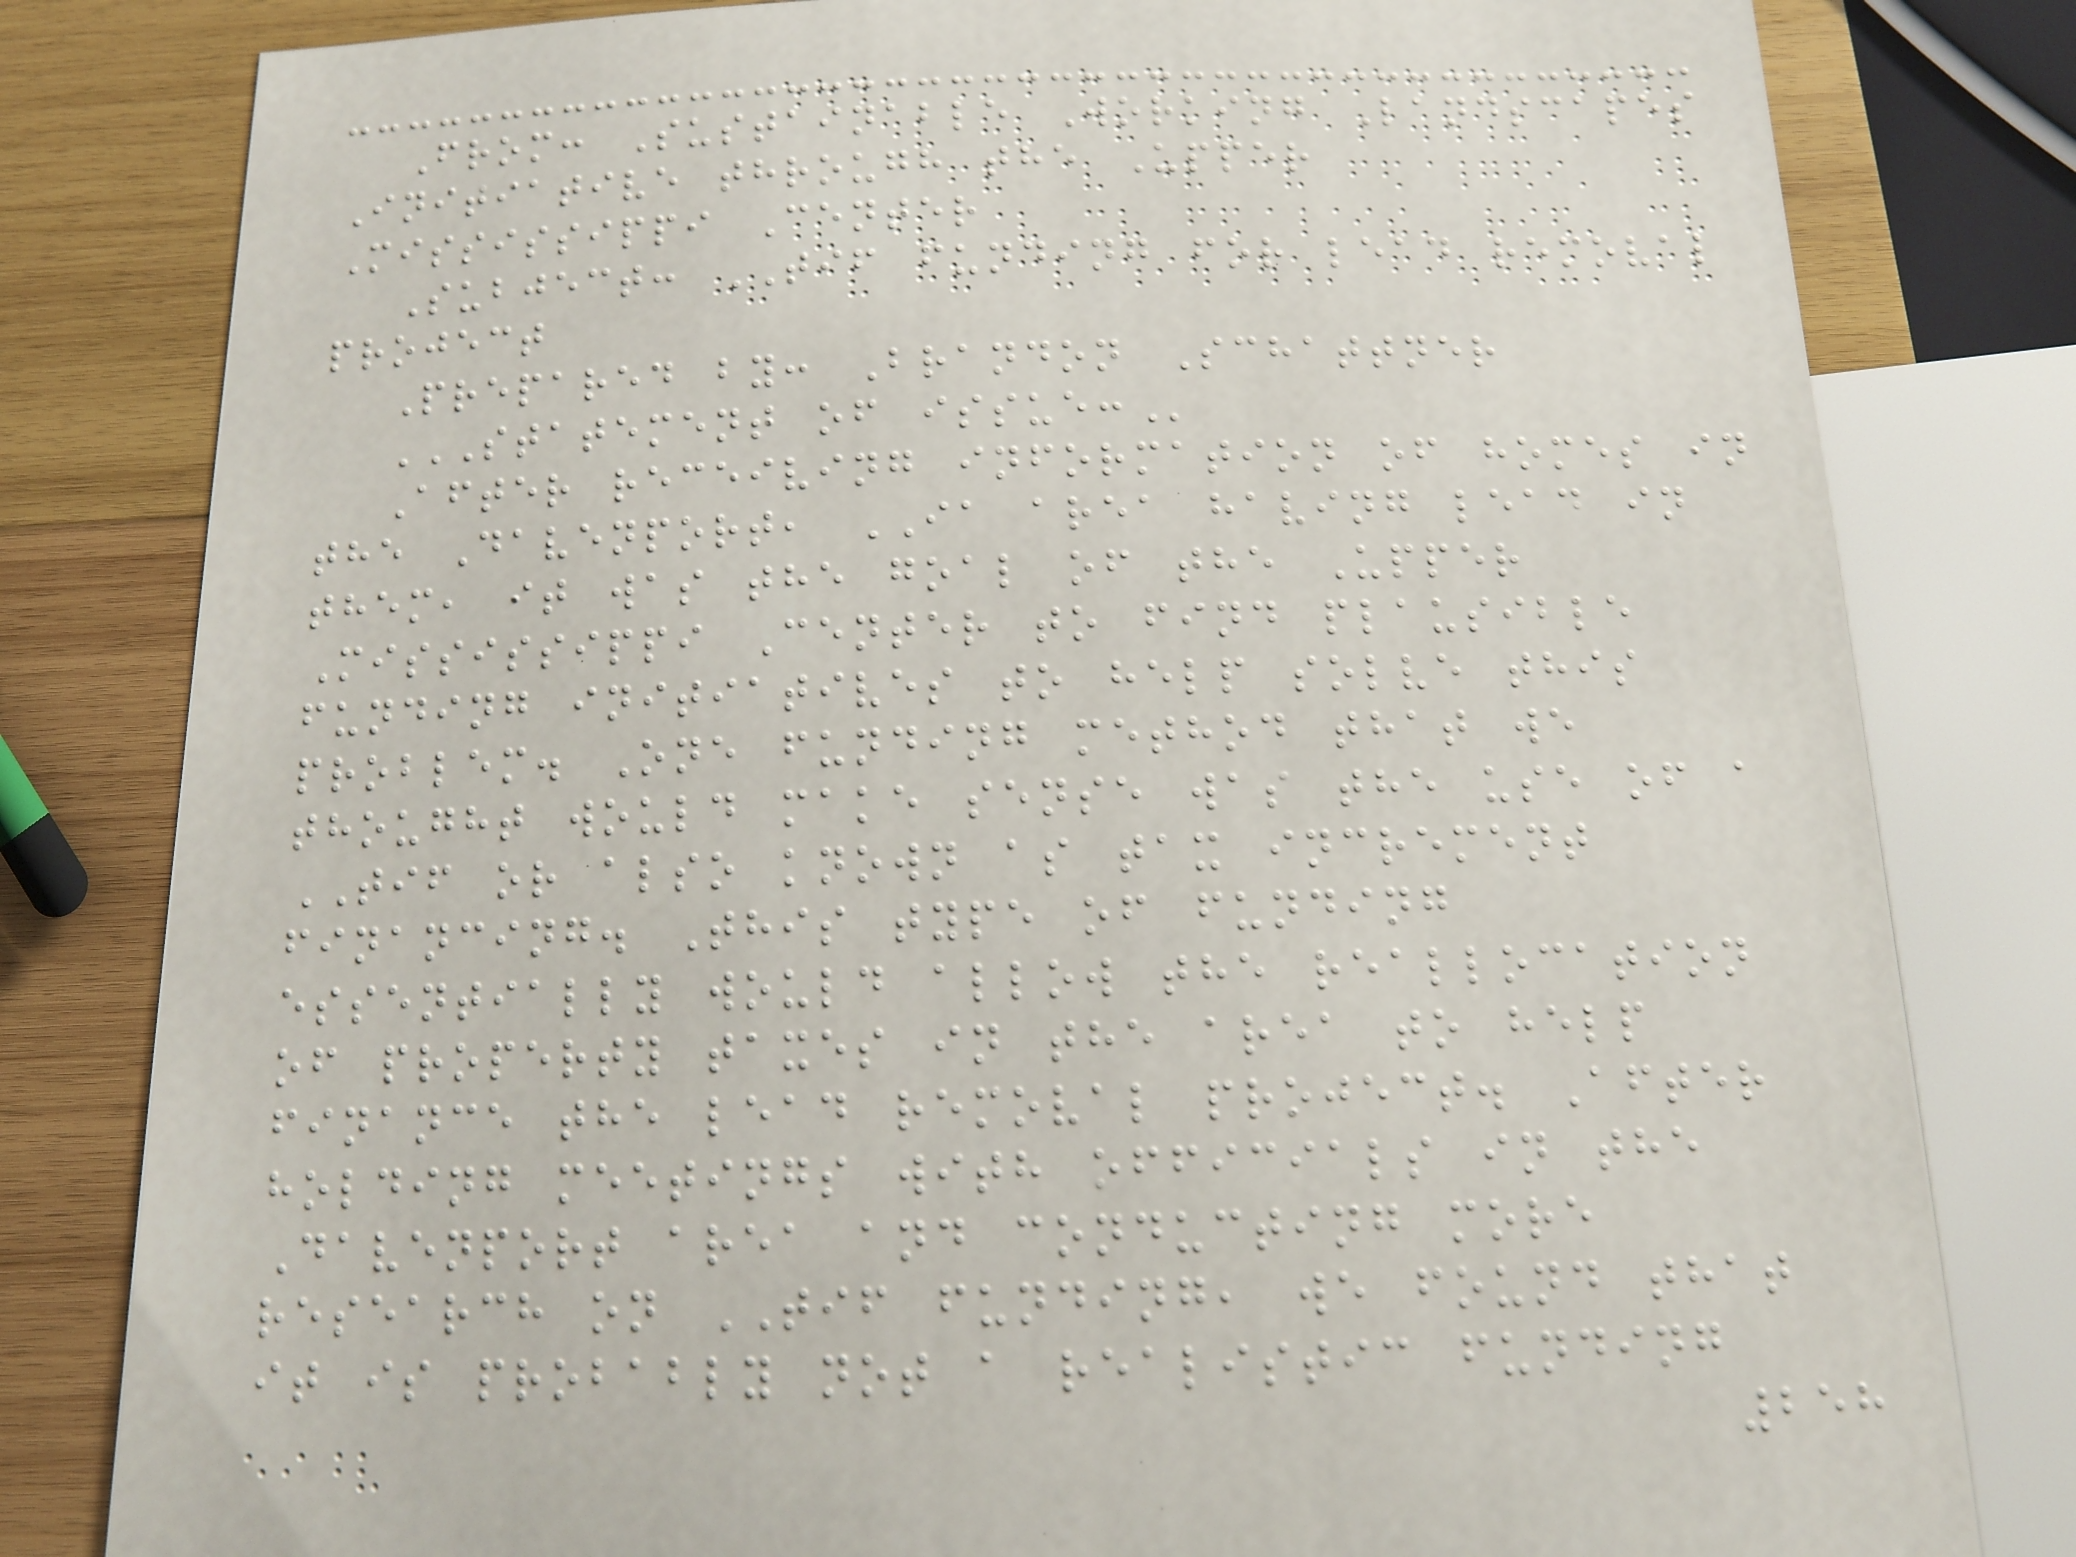From: Sustainable Working Landscapes
Initiative through the Upper
Mississippi Center
Subject: TIF funding for lead removal
project
Prepared by: Brandon Schattner
STATEMENT OF ISSUE:
After receiving information of homes in
the Davenport, IA area having lead in
them, it was the goal of the Upper
Mississippi Center to find plausible
funding initiatives to help solve this
problem. One funding method that we
thought would make sense was the use of a
TIF or also known as tax increment
financing. This type of funding
essentially would allow the reallocation
of property taxes in the area to help
finance the lead removal project. After
holding meetings with officials in the
Davenport area and conducting more
research on TIF funding, we found that
it is probably not a realistic funding
258
